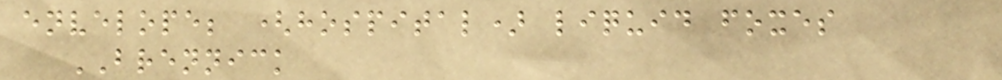envelope; (hospital) liquid foxes
BRENNICK
